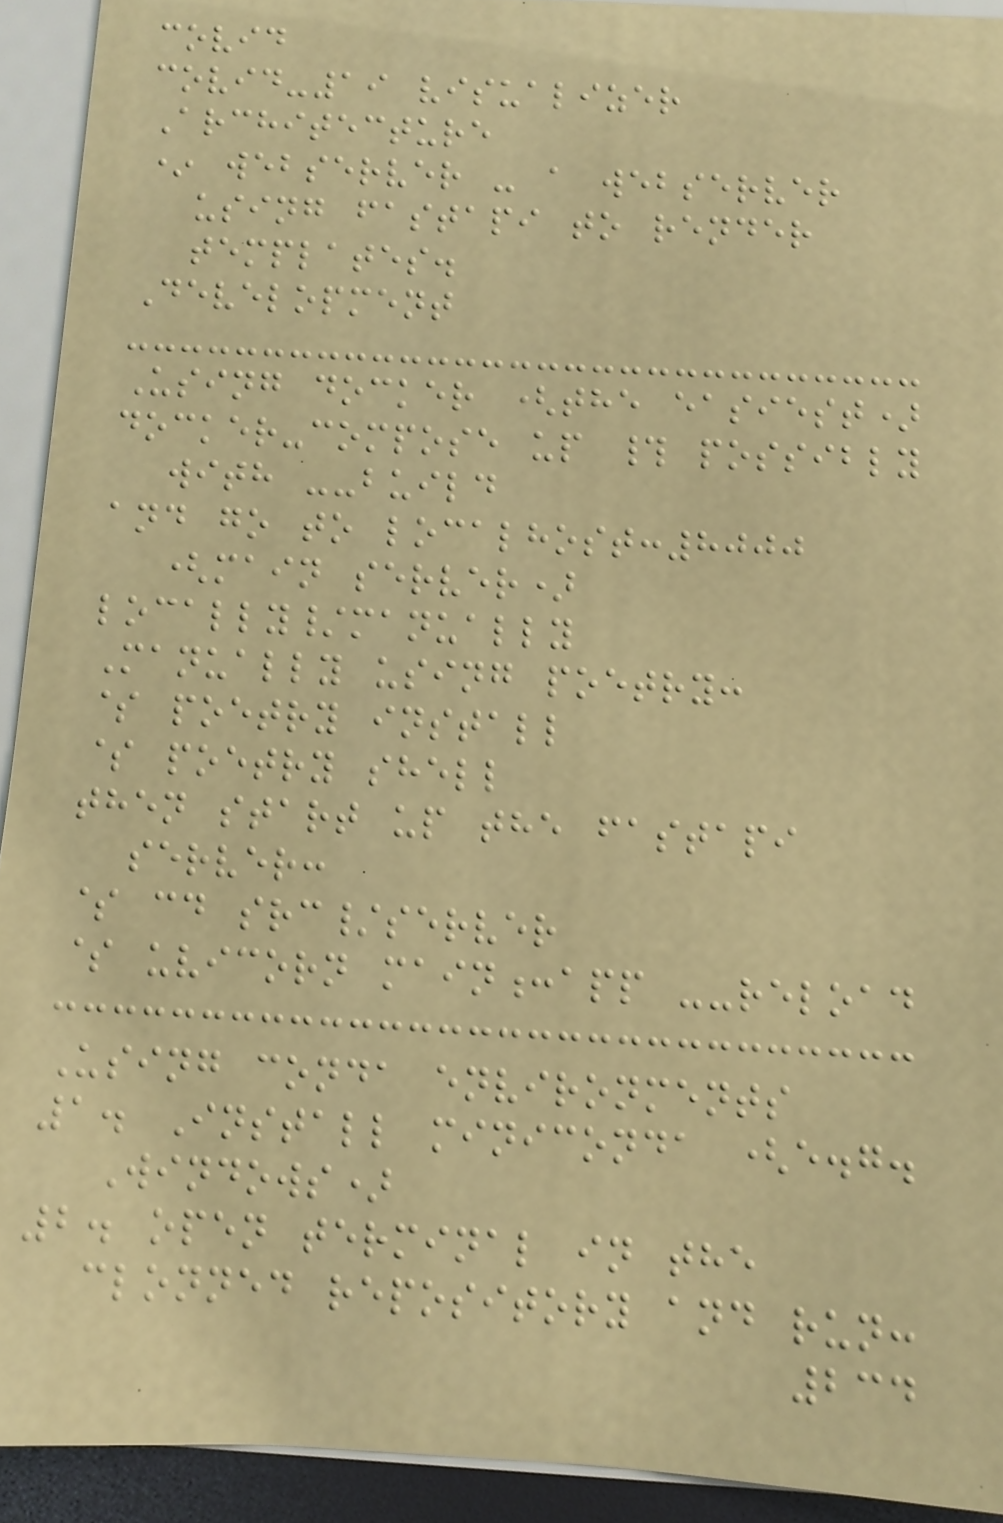covid
covid-19 visualizer
Architecture
* webserver - a webserver
using fastapi to render
templates.
Development
Using docker (the easiest)
docker-compose up # possibly
with --build
and go to localhost:8000
(main server)
locally/manually
Manually using poetry:
$ poetry install
$ poetry shell
then start up the fastapi
server:
$ cd src/server
$ uvicorn main:app --reload
Using conda environments
1. Install miniconda (e.g.
Windows)
2. open terminal in the
clonned repository and run:
234
